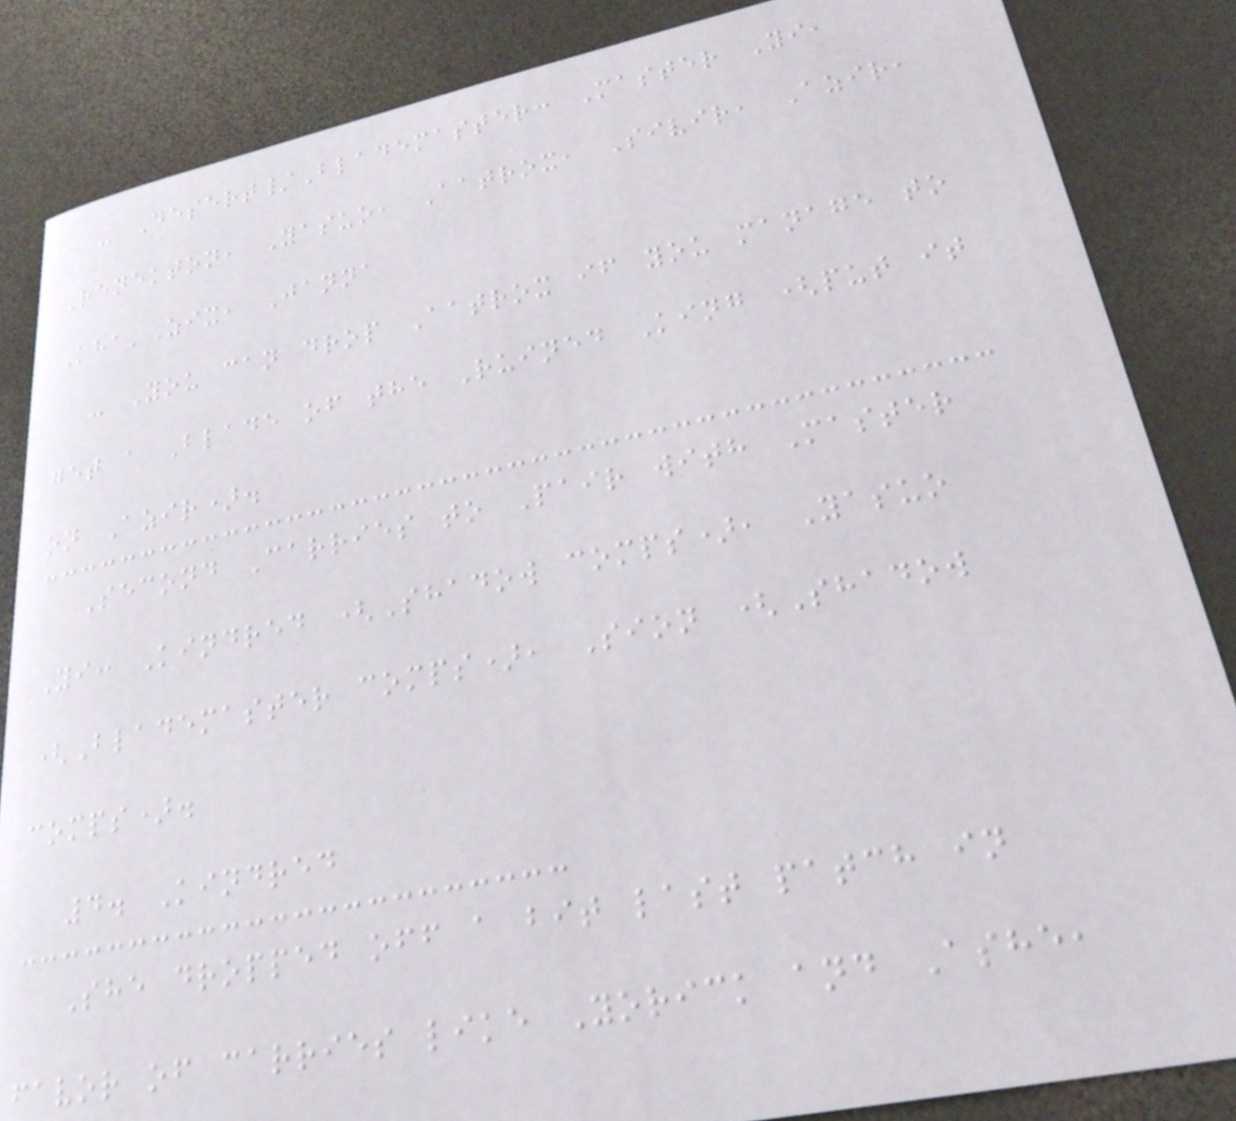- Desert/Blademaster: Master Yi,
Renekton, Yasuo, Aatrox, Sivir, Azir,
Kha'Zix, Janna
- You can drop Aatrox if you manage to
get a Blade of the Ruined King (put it
on Azir).
Second Carries to Pair with Master
Yi: Kindred (Shadow comps), Yasuo
(Blademaster comps), Sion (Shadow
comps).
4. Kindred
She dropped off a bit last patch in
favor of carries like Yorick and Ashe,
